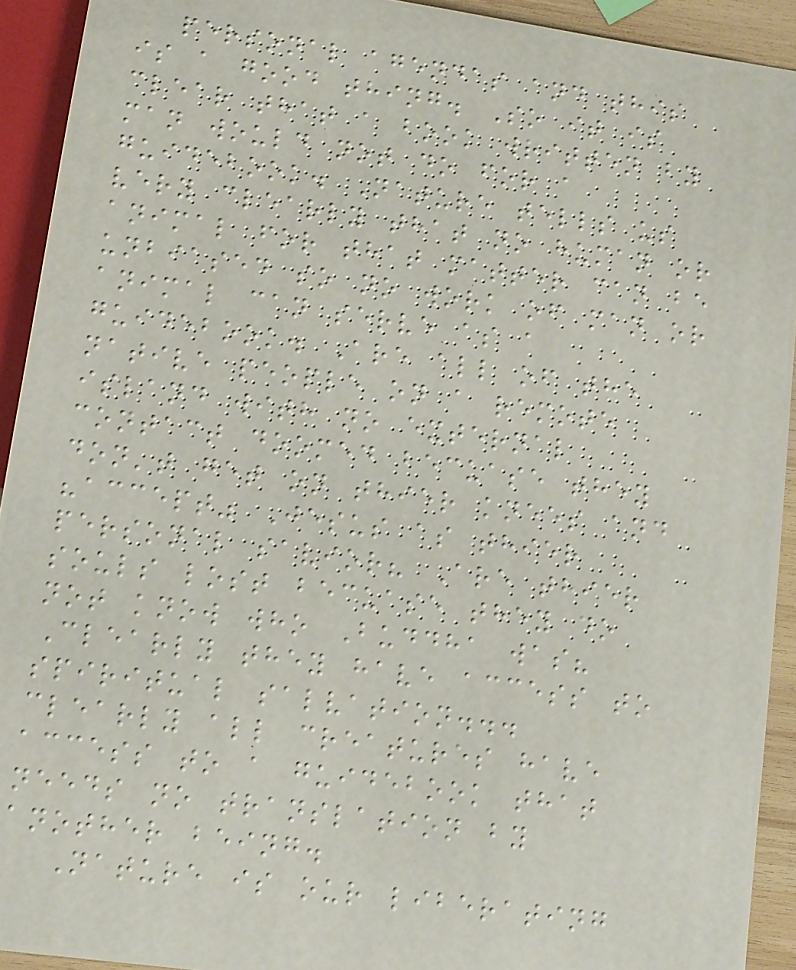personal agendas and this
is a good thing. So it is
clear that a book written by
man would not do for a
guidebook. Nature tells us
very clearly that no human or
animal for that matter can be
unbiased so no work of man or
animal can serve as a
guidebook. Are all of the
native people on a remote
island with no external
contact doomed becuase they
don't get on thier knees and
"accept" Jesus as thier
personal savior? Are thier
souls lost becuase they do
not know who Buddha was?
Clearly they have access to
spiritual salvation...
clearly all creatures have
access to a guidebook that
needs no translation by
another being.
Nature is our liberating
